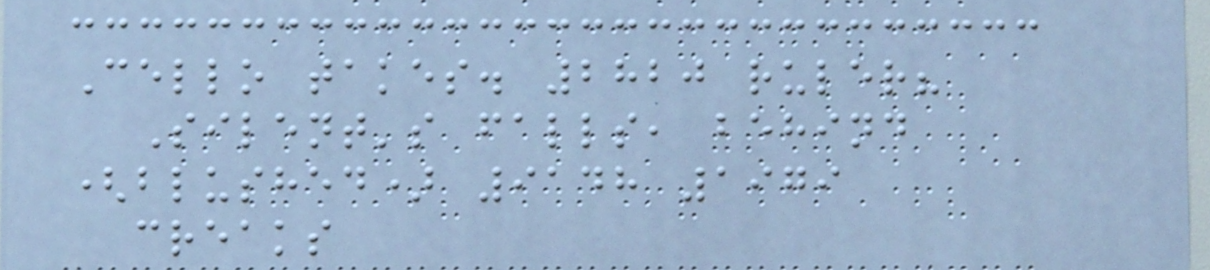Cello takes. 2820 ruler?
Silent's falls, behind
(blushed) 9148 1979
creaks
